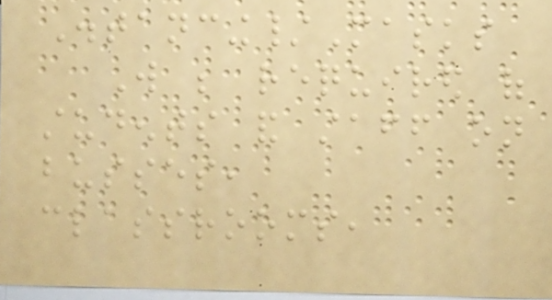Distancing/Masks
Will be required of
students and staff on
busses,
classrooms,
